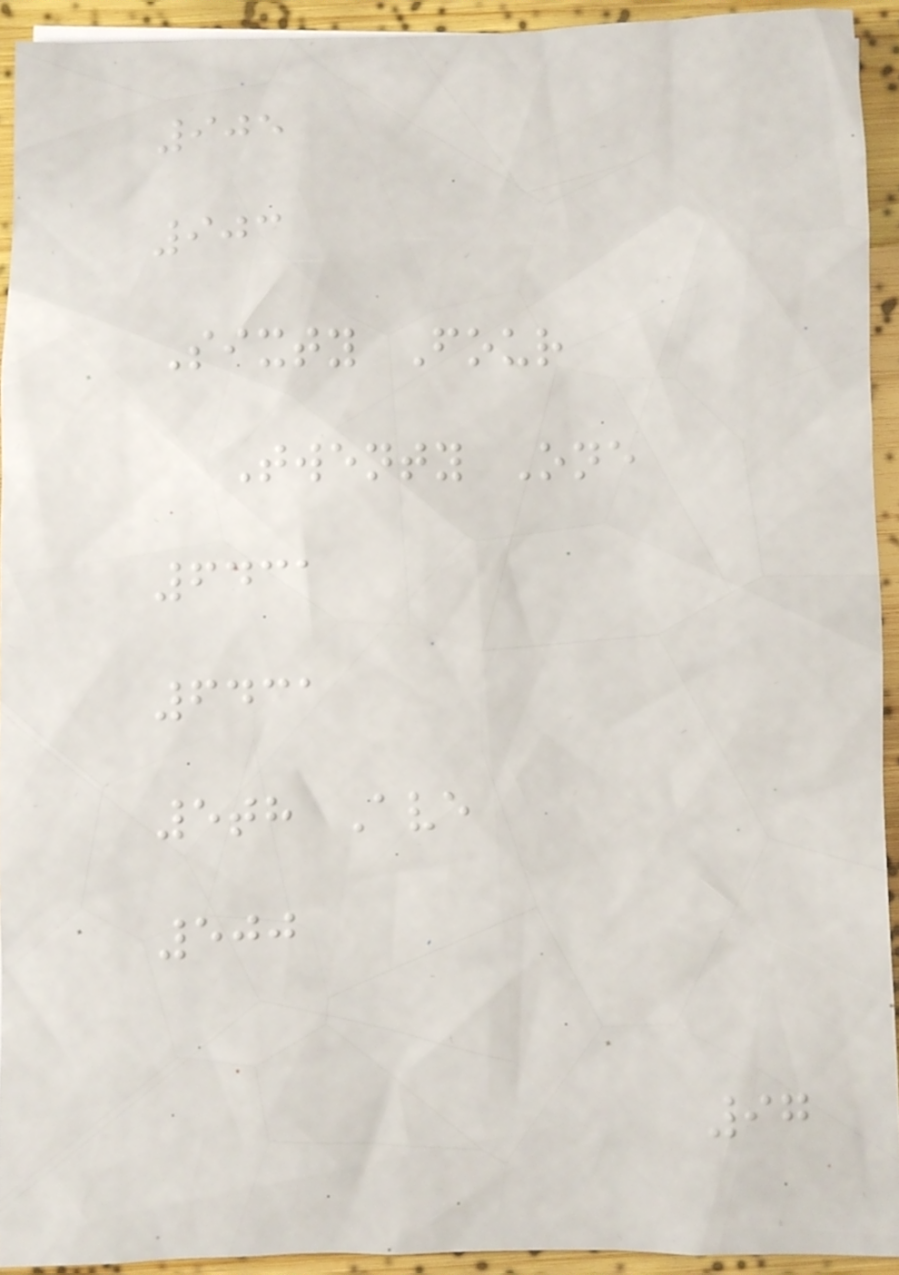905
903
Sixty Four
Twenty One
6431
6431
5th Ave
500
97
